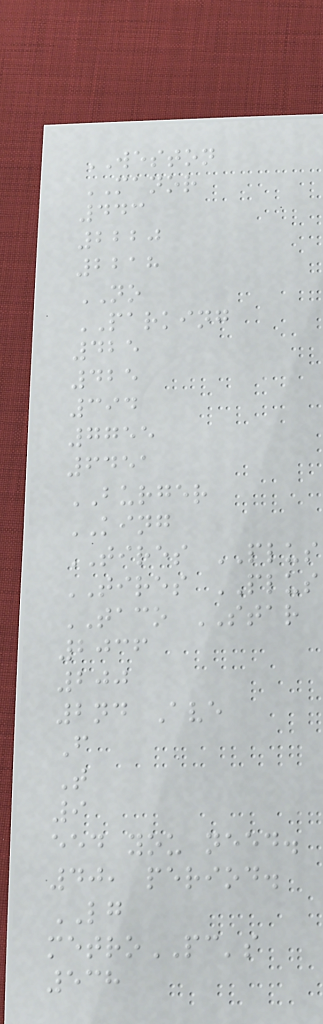WESTON
MANOR
443
2220
2218
NO
PARKING
425
425
394
7755
6451
BURGER
KING
TIRES PLUS
TIRES PLUS
TACO STAR
2036
200
2nd Ave
F
T
9
eed you need.
40, period.
LG
metroPC's
538
